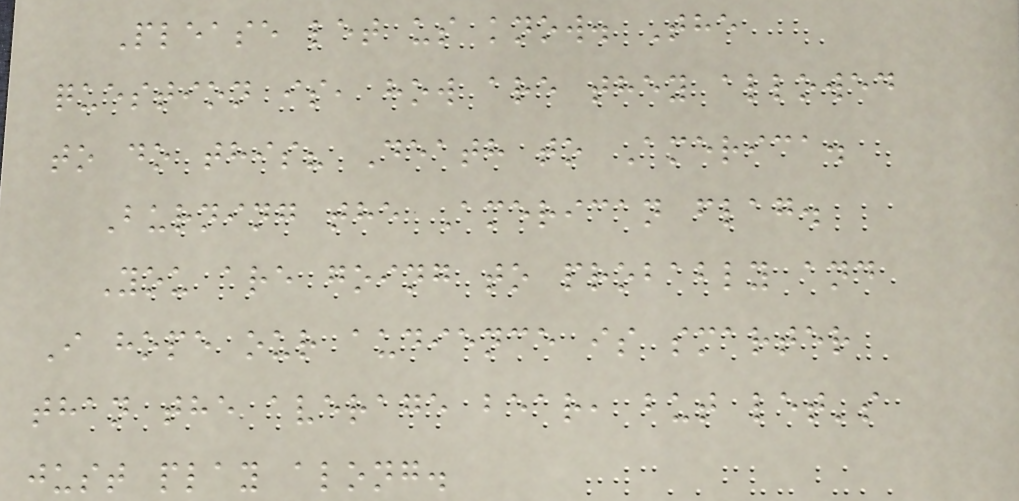Please let us know. The
question is, how are they allowed
to do this? Death to America.
Burning the American flag.
You are going to probably and
I hope our audience is smarter
than the average bear, but let's
just play along.
